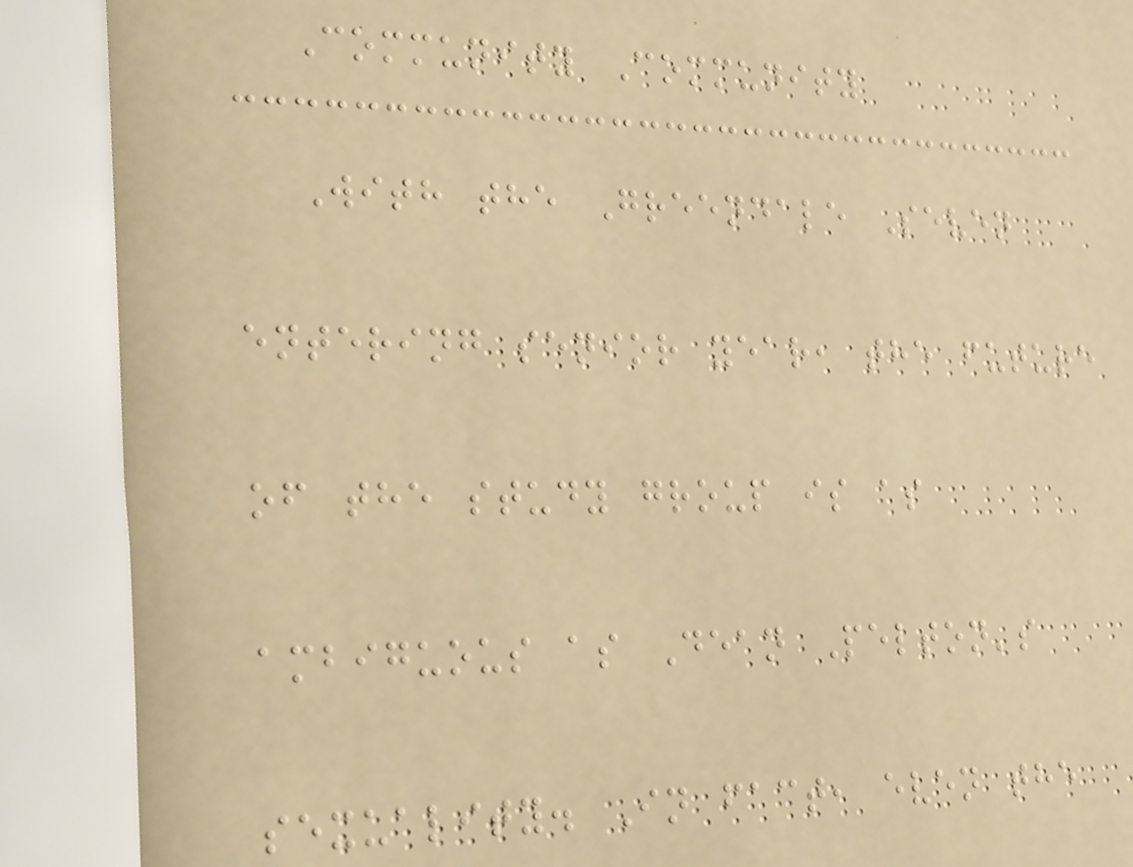Community Community
With the Greendale Seven
entering senior year, the future
of the study group is as
ambiguous as Dean Pelton's
sexuality. In fact, even the
